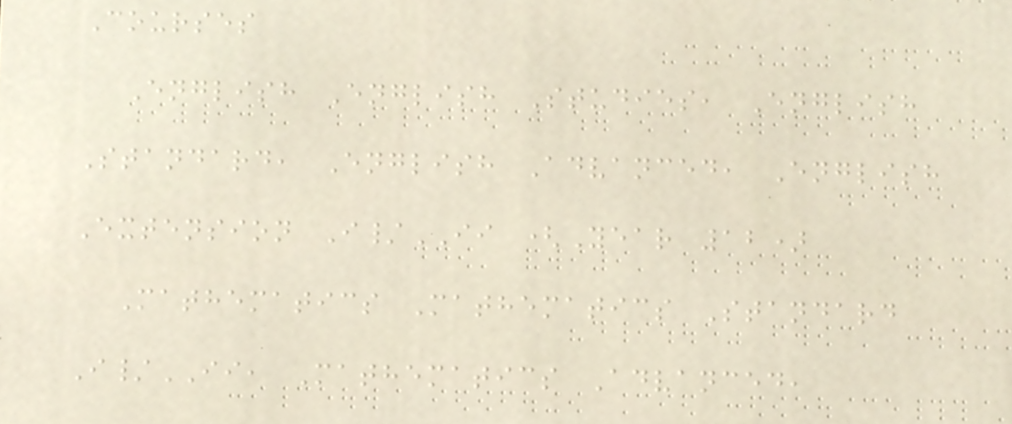Courses
English English Studies, English
Standard, English Advanced, English
Extension I/II (Year 12)
Mathematics Mathematics Standard
I/II, Mathematics Advanced,
